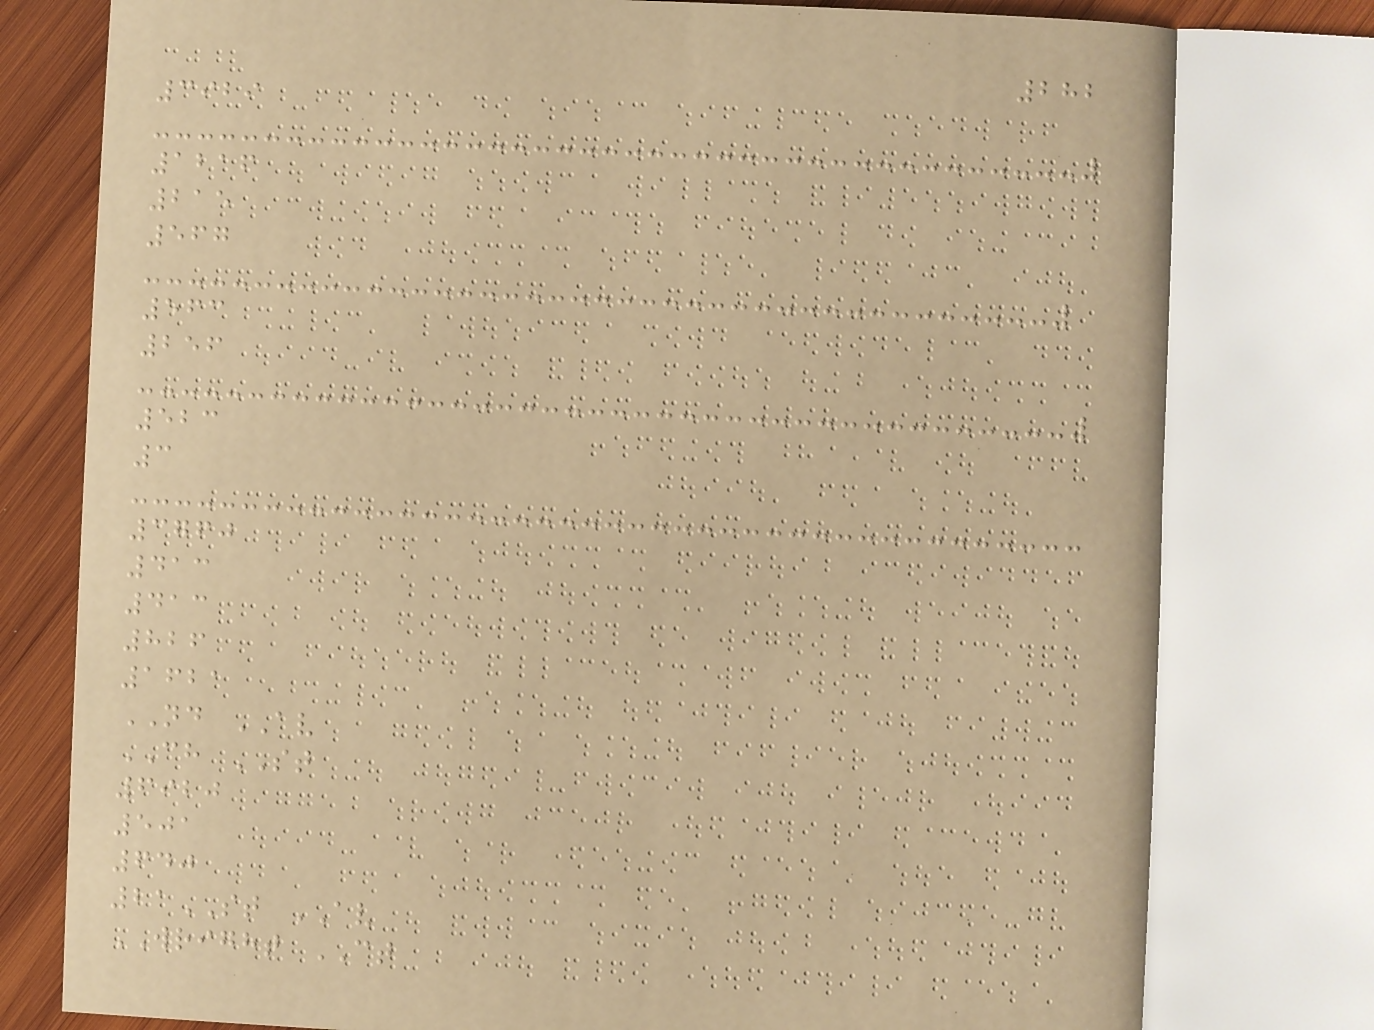282
3929
1216
215
567
563
256
523
3
3760
413
413
826
1621
ND AV
CH ST
6920
501
640
21ST AV
WRIGHT CT
